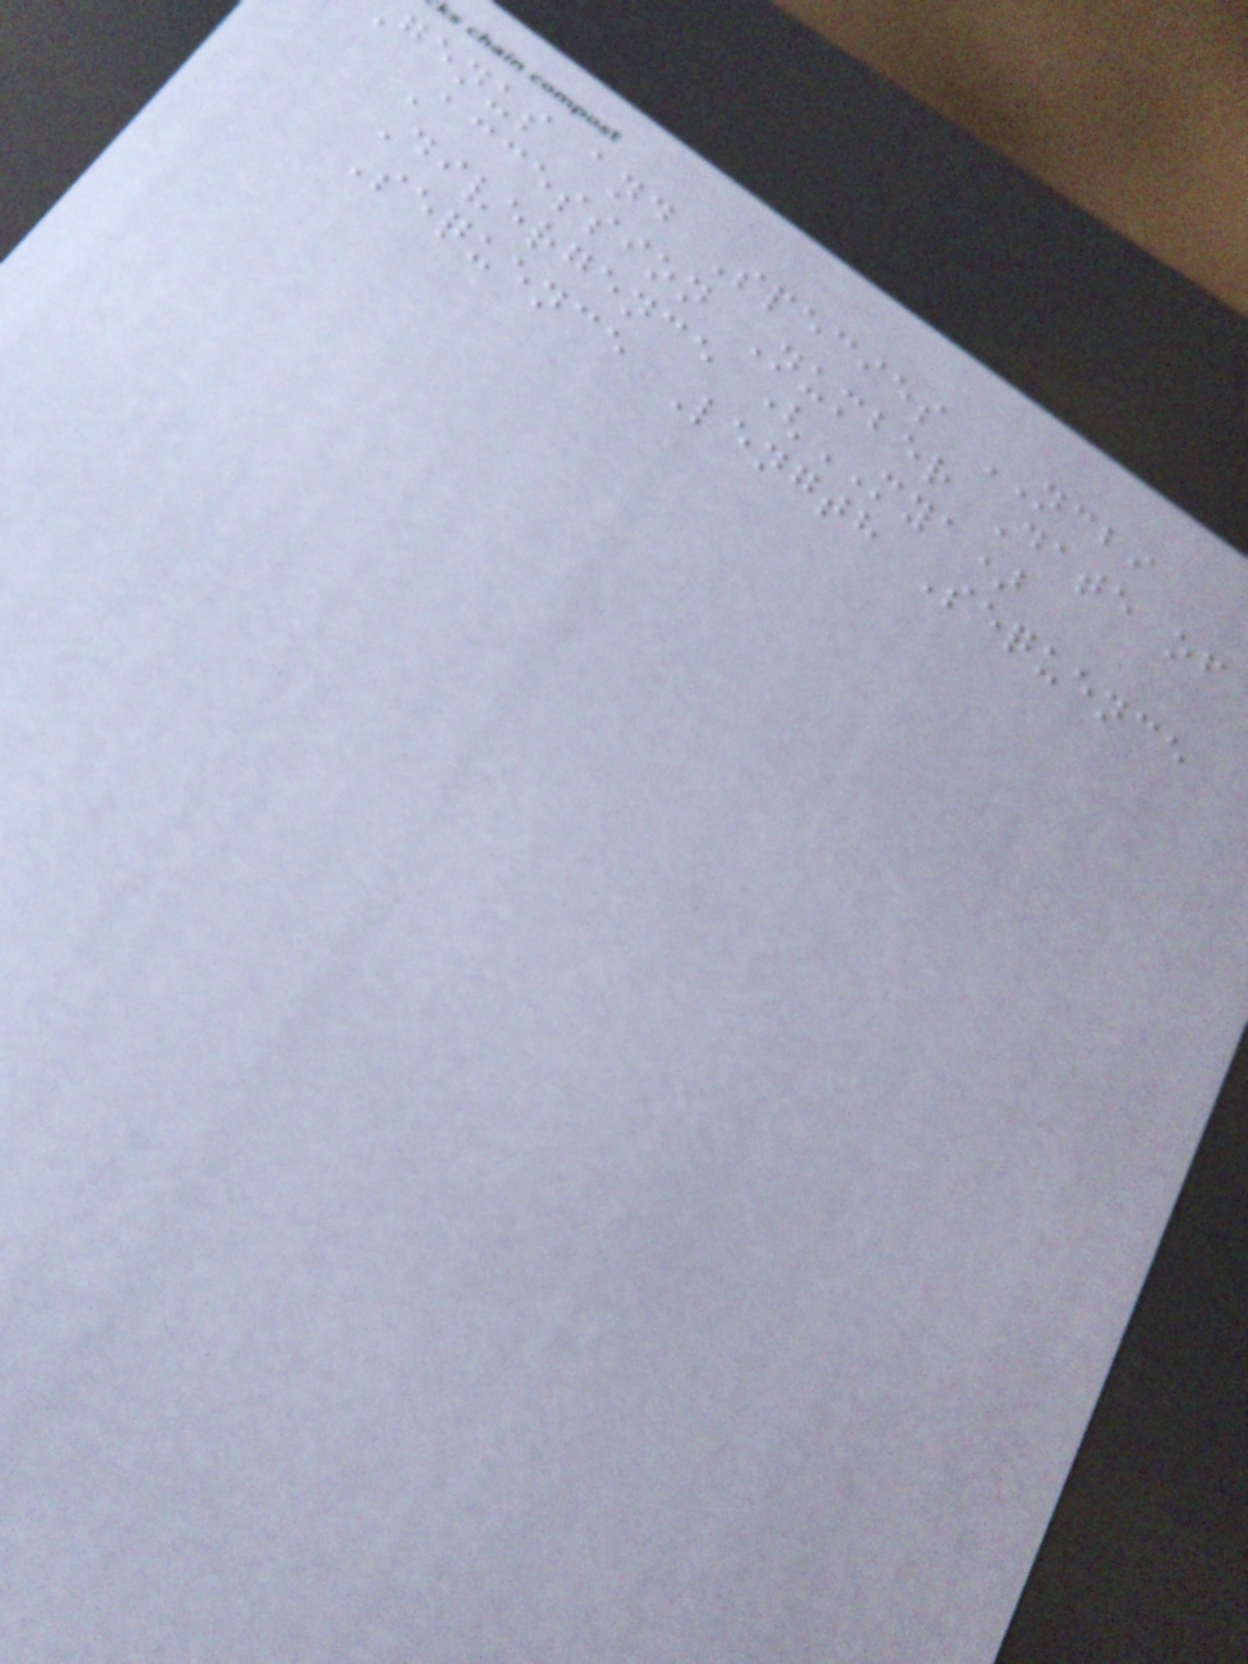genus and Species NCBI
Accession Number Date of
Divergence (MYA)
Sequence Length Sequence
